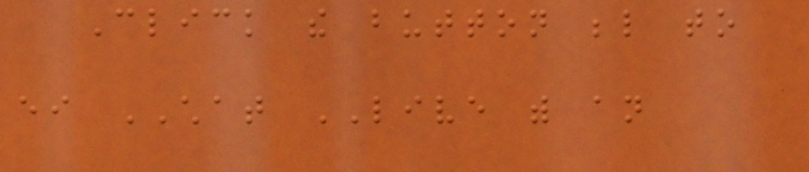Click the button below to
either CHAT LIVE with an
